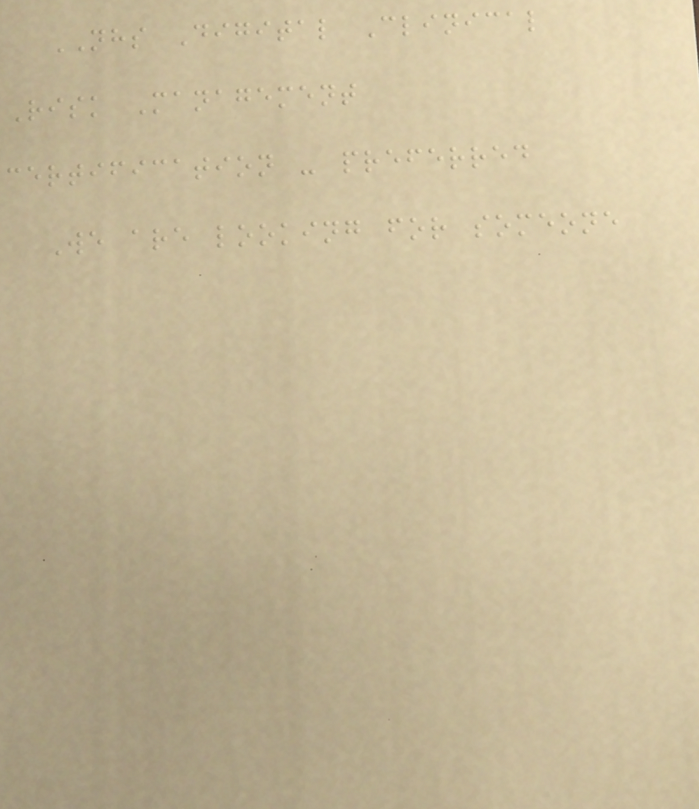NHS Digital Clinical
Risk Management
certification - preferred
We are looking for someone
